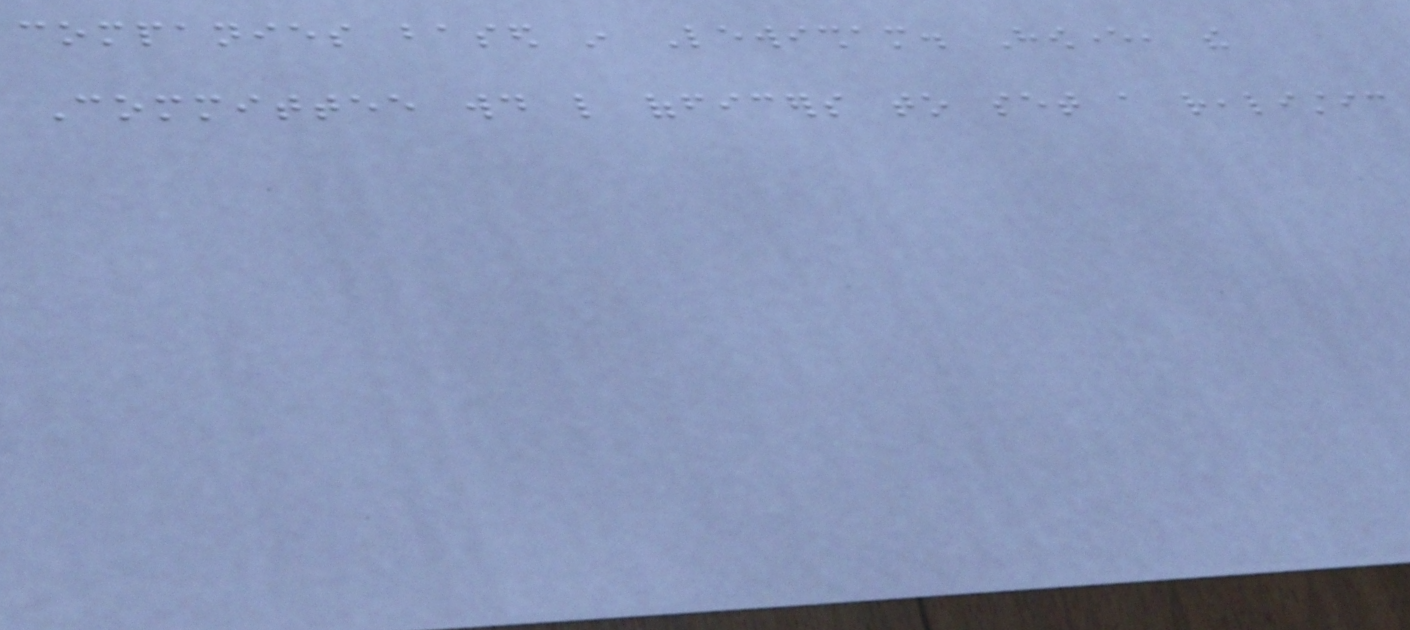companies based in Lewisham. However, the
Committee would like officers to set a realistic
